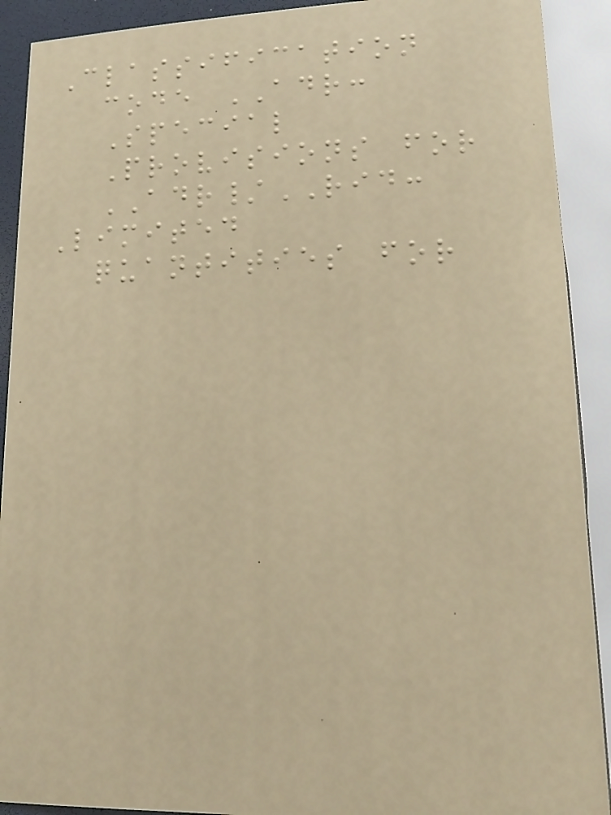Classification
code ADR:
Special
Provisions for
ADR/RID:
Limited
quantities for
